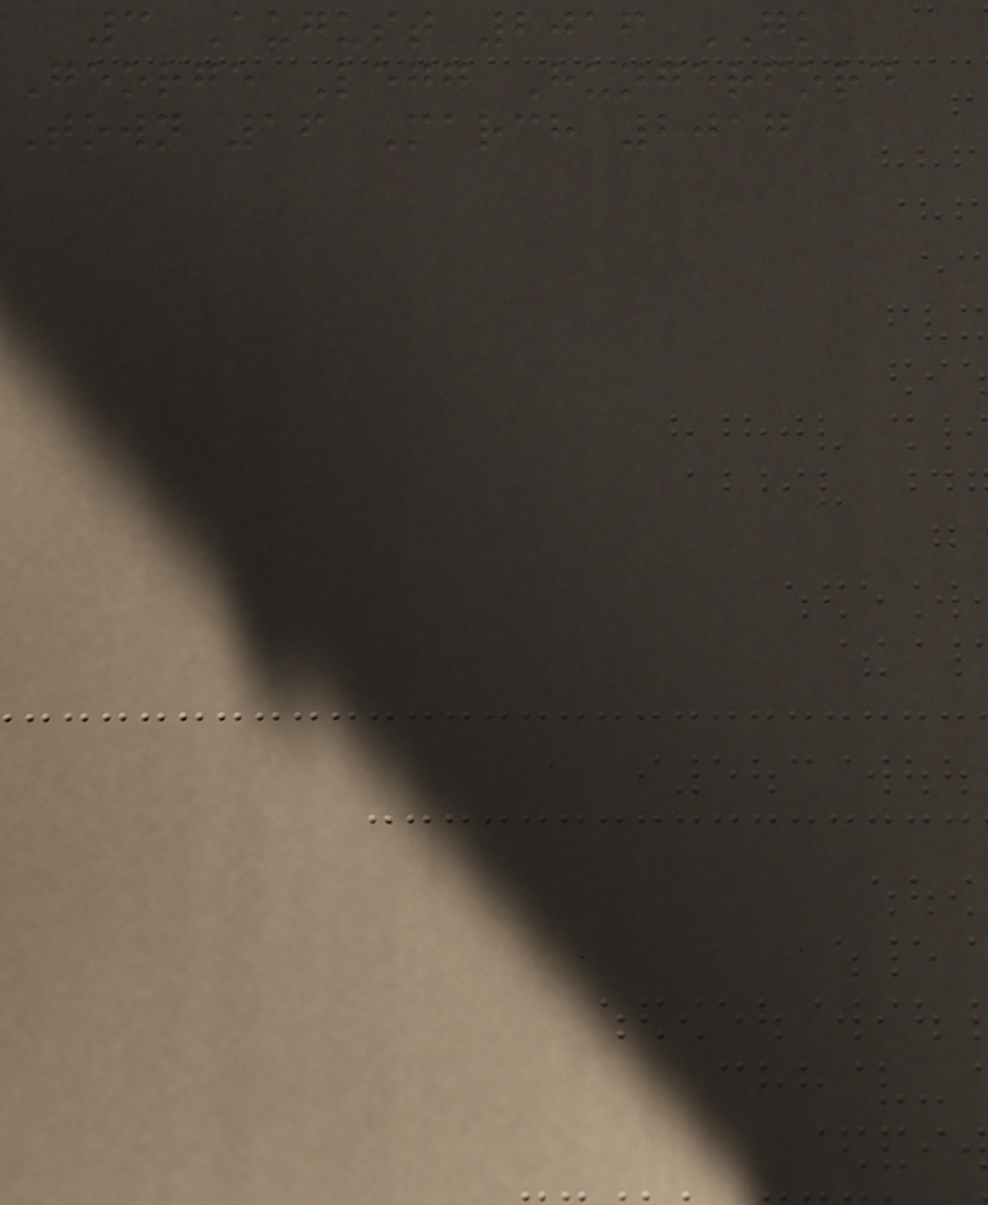3 August 2016 GK
George Legg Hungerford
Town 16 March 2017
